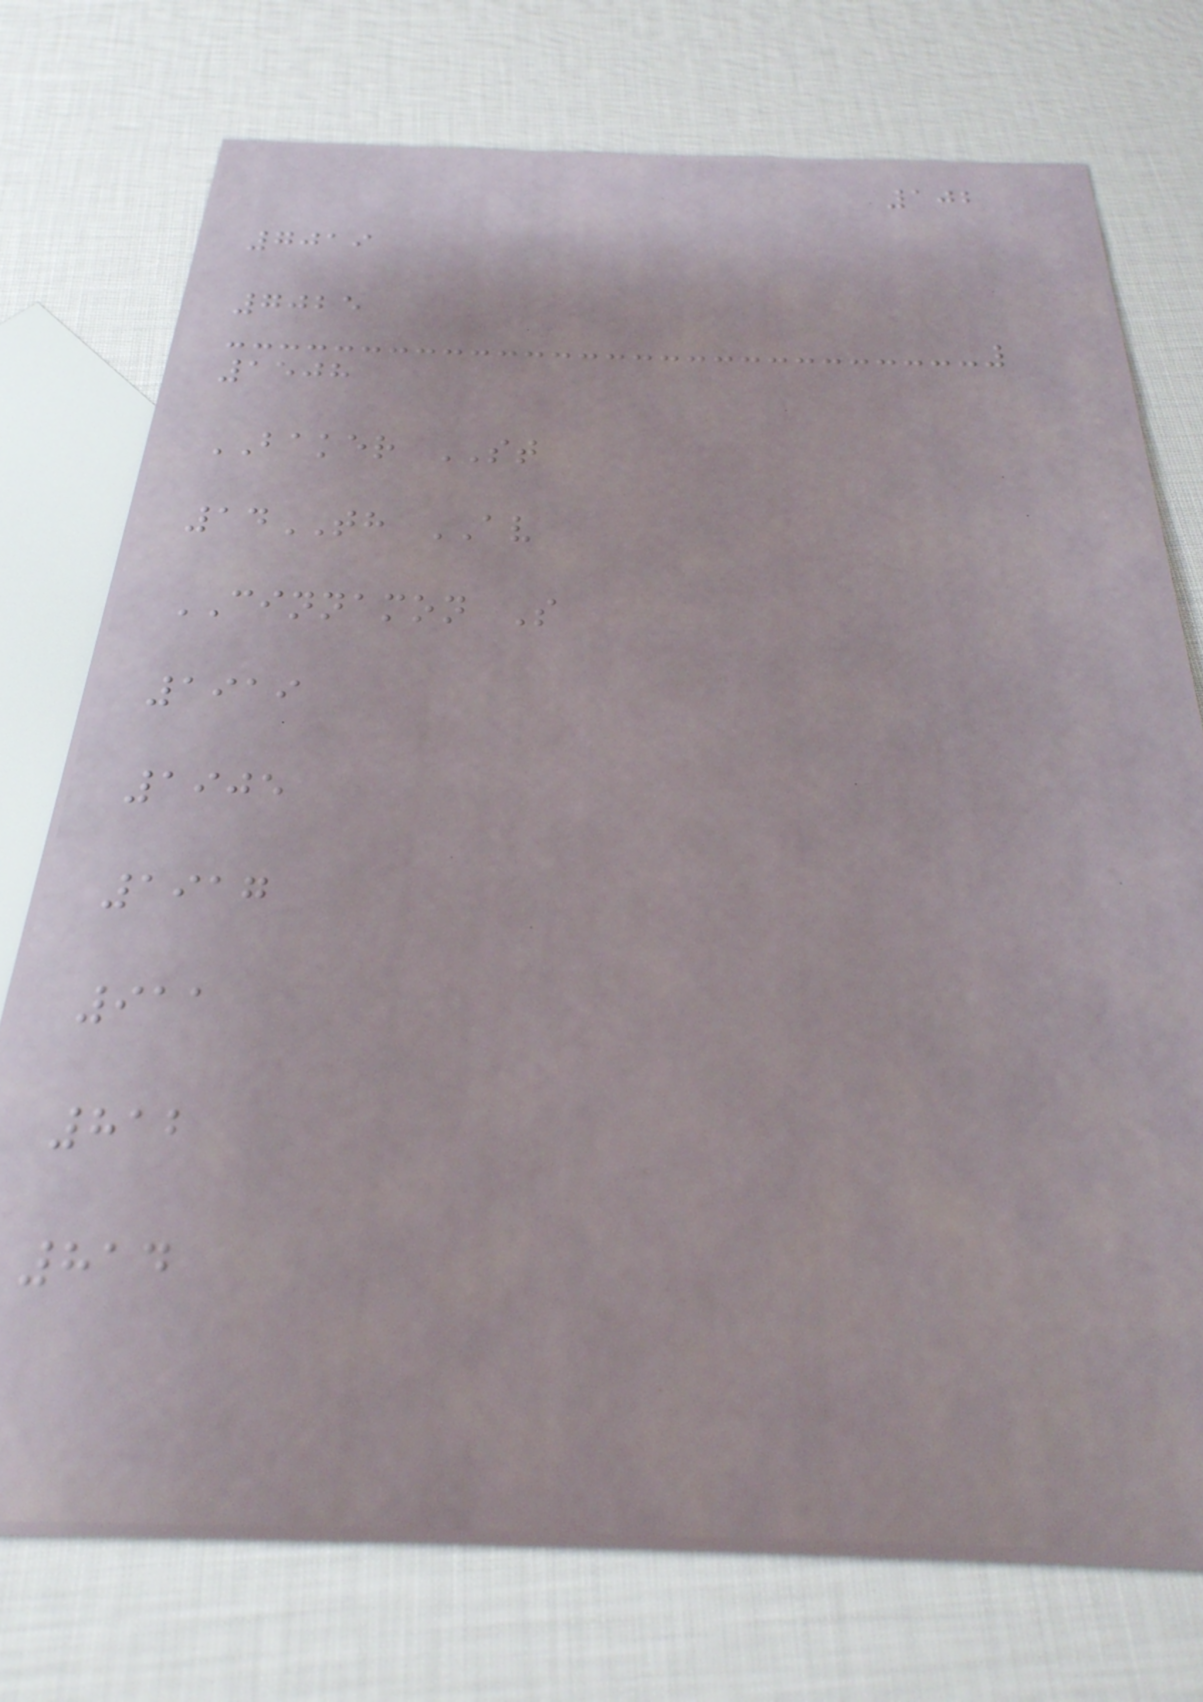102
7019
7025
1508
BAKER ST
14TH AV
CINNAMON S
1919
1905
1917
911
812
814
